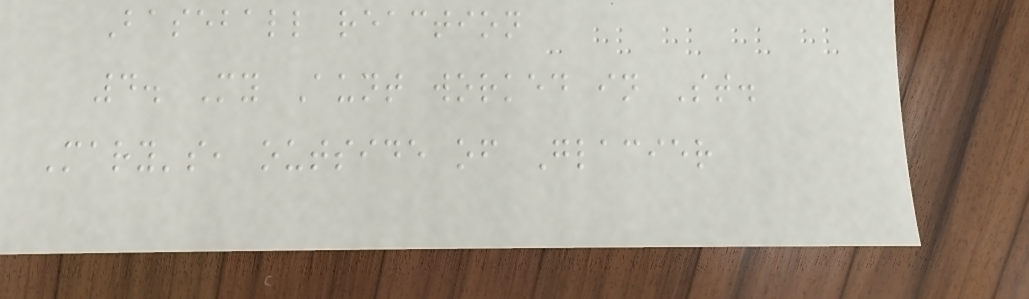Baseball reaction
4. My Aunt worked in St.
Mary's, outside of Glacier
